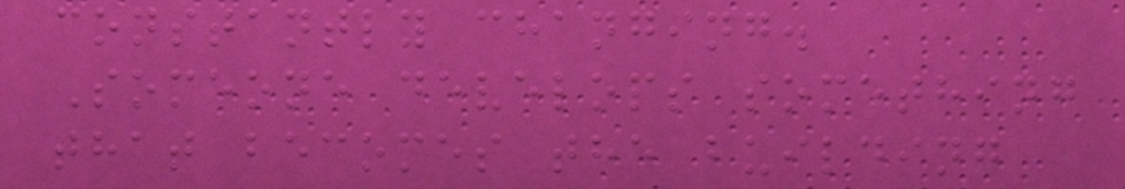constantly changing.
Someone develops something
that becomes the building
